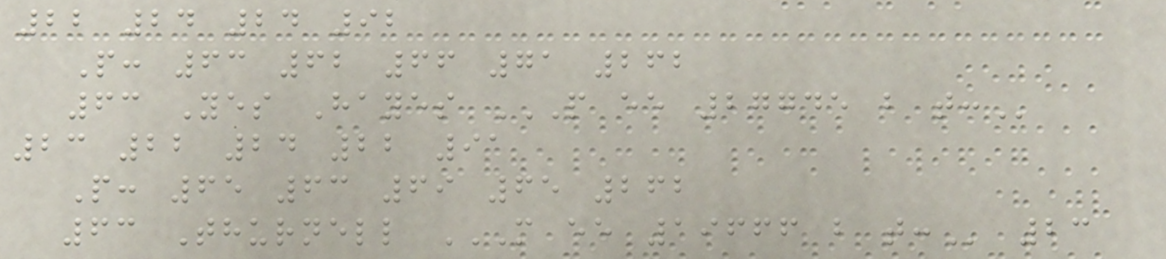22 24 24 92
P: 63 62 66 71 262
63 Yes Hayes P EE 27745 B T:
23 22 24 22 91
P: 65 63 69 65 262
63 Thurnell M EE 19666 B T: 23
